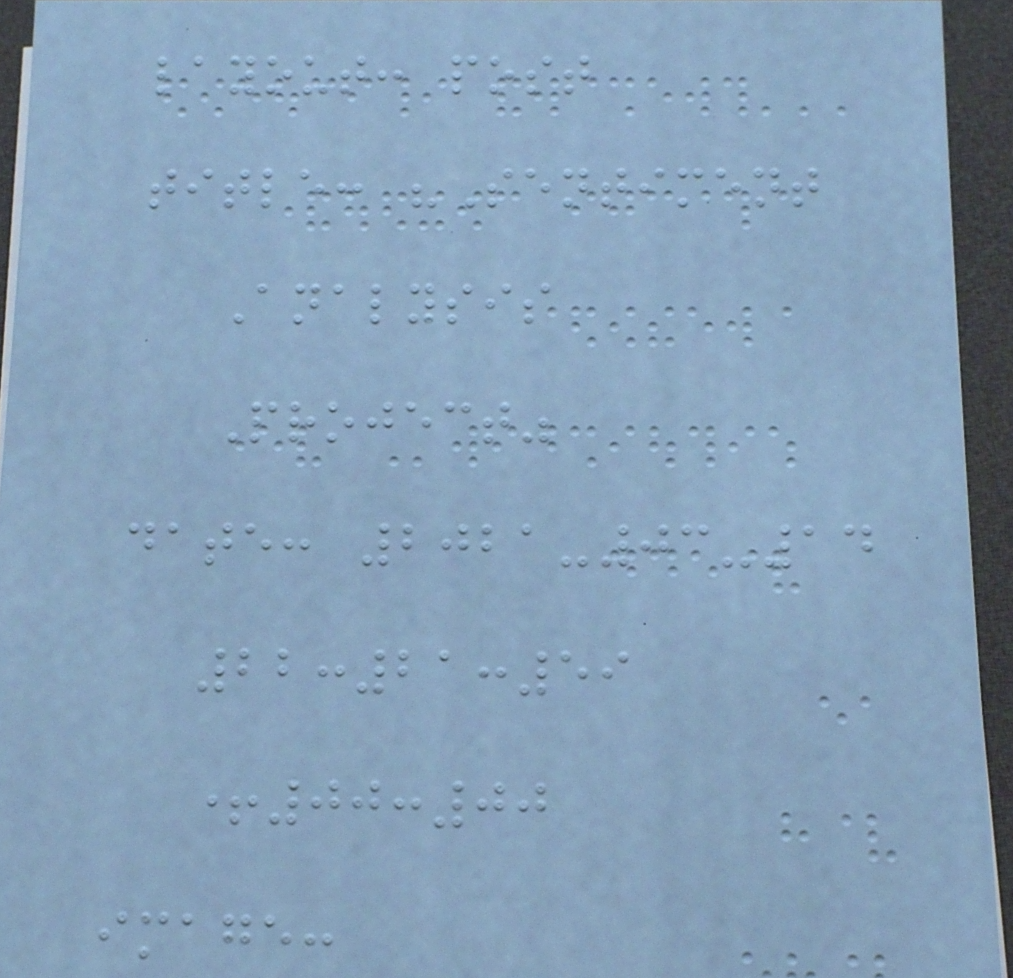layout: post
title: "Sentiment
Analysis
Project"
date: 2021-03-14
22:21:59
+00:00
image:
